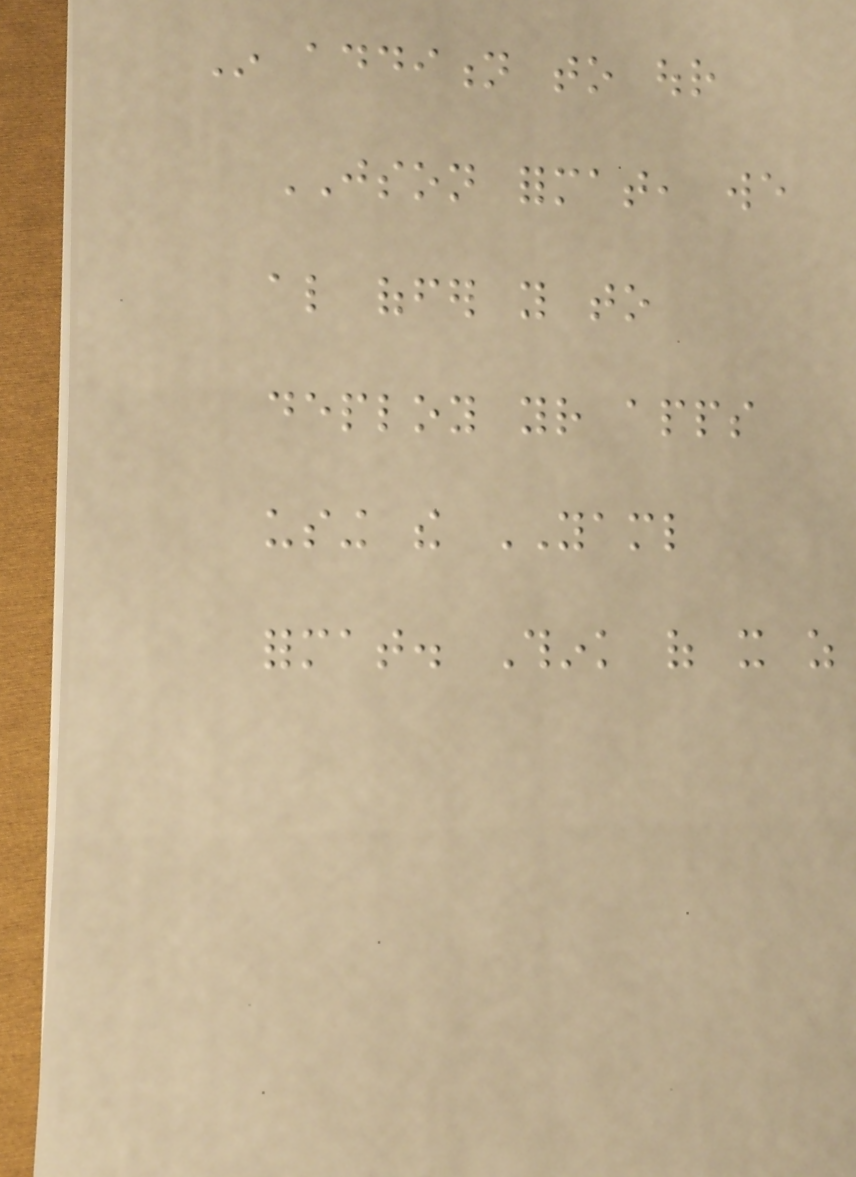In addition to our
JSON format, we
also offer you to
deploy your apps
using the YAML
format. Think of it as
